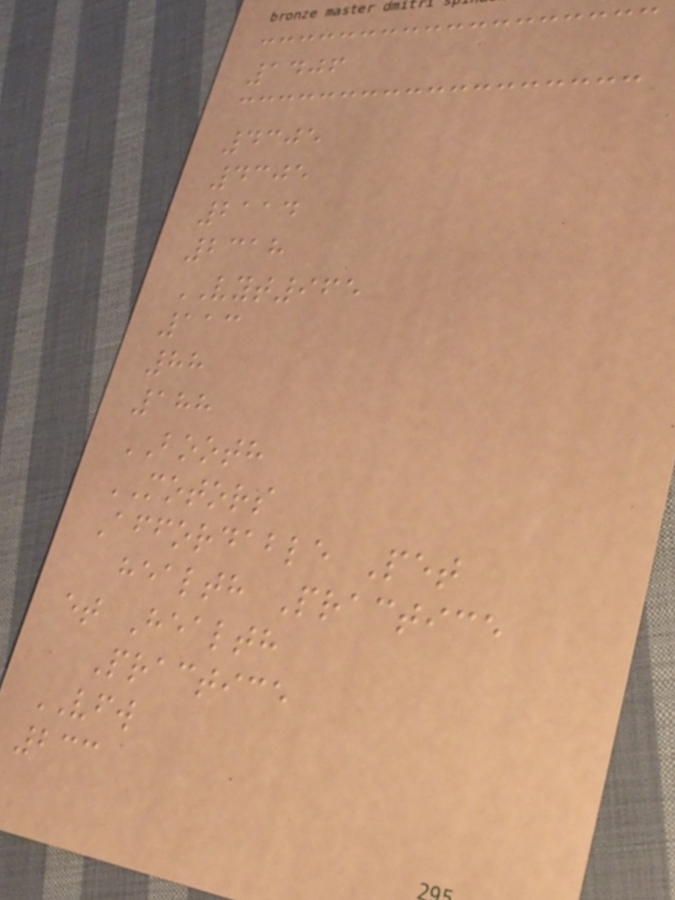1406
4305
4305
2114
2318
VYT965
113
88
188
BOOTH
MOTORS
Affordable Pet
health Practice
et Health
Practice
VFW
233
